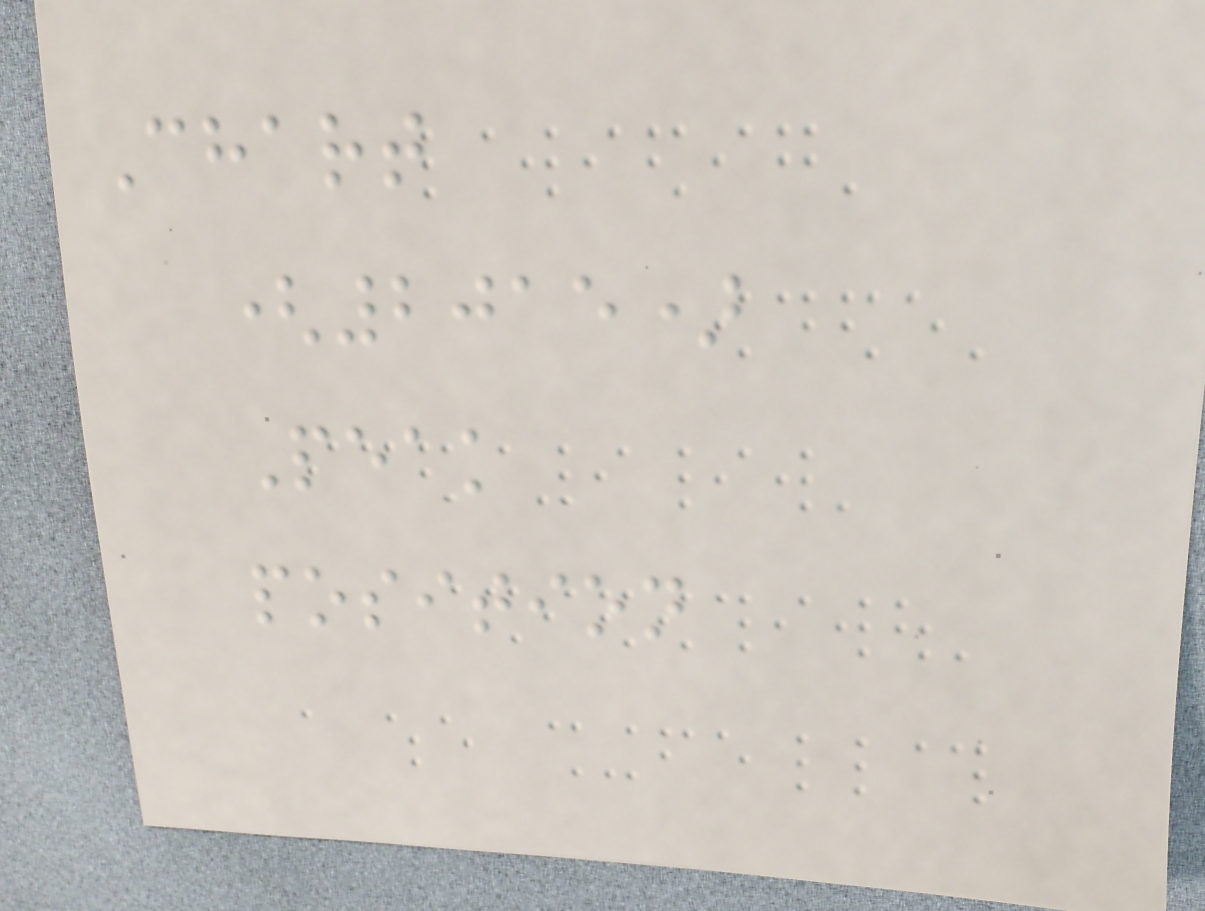Chart
(2015)
Peak
position
